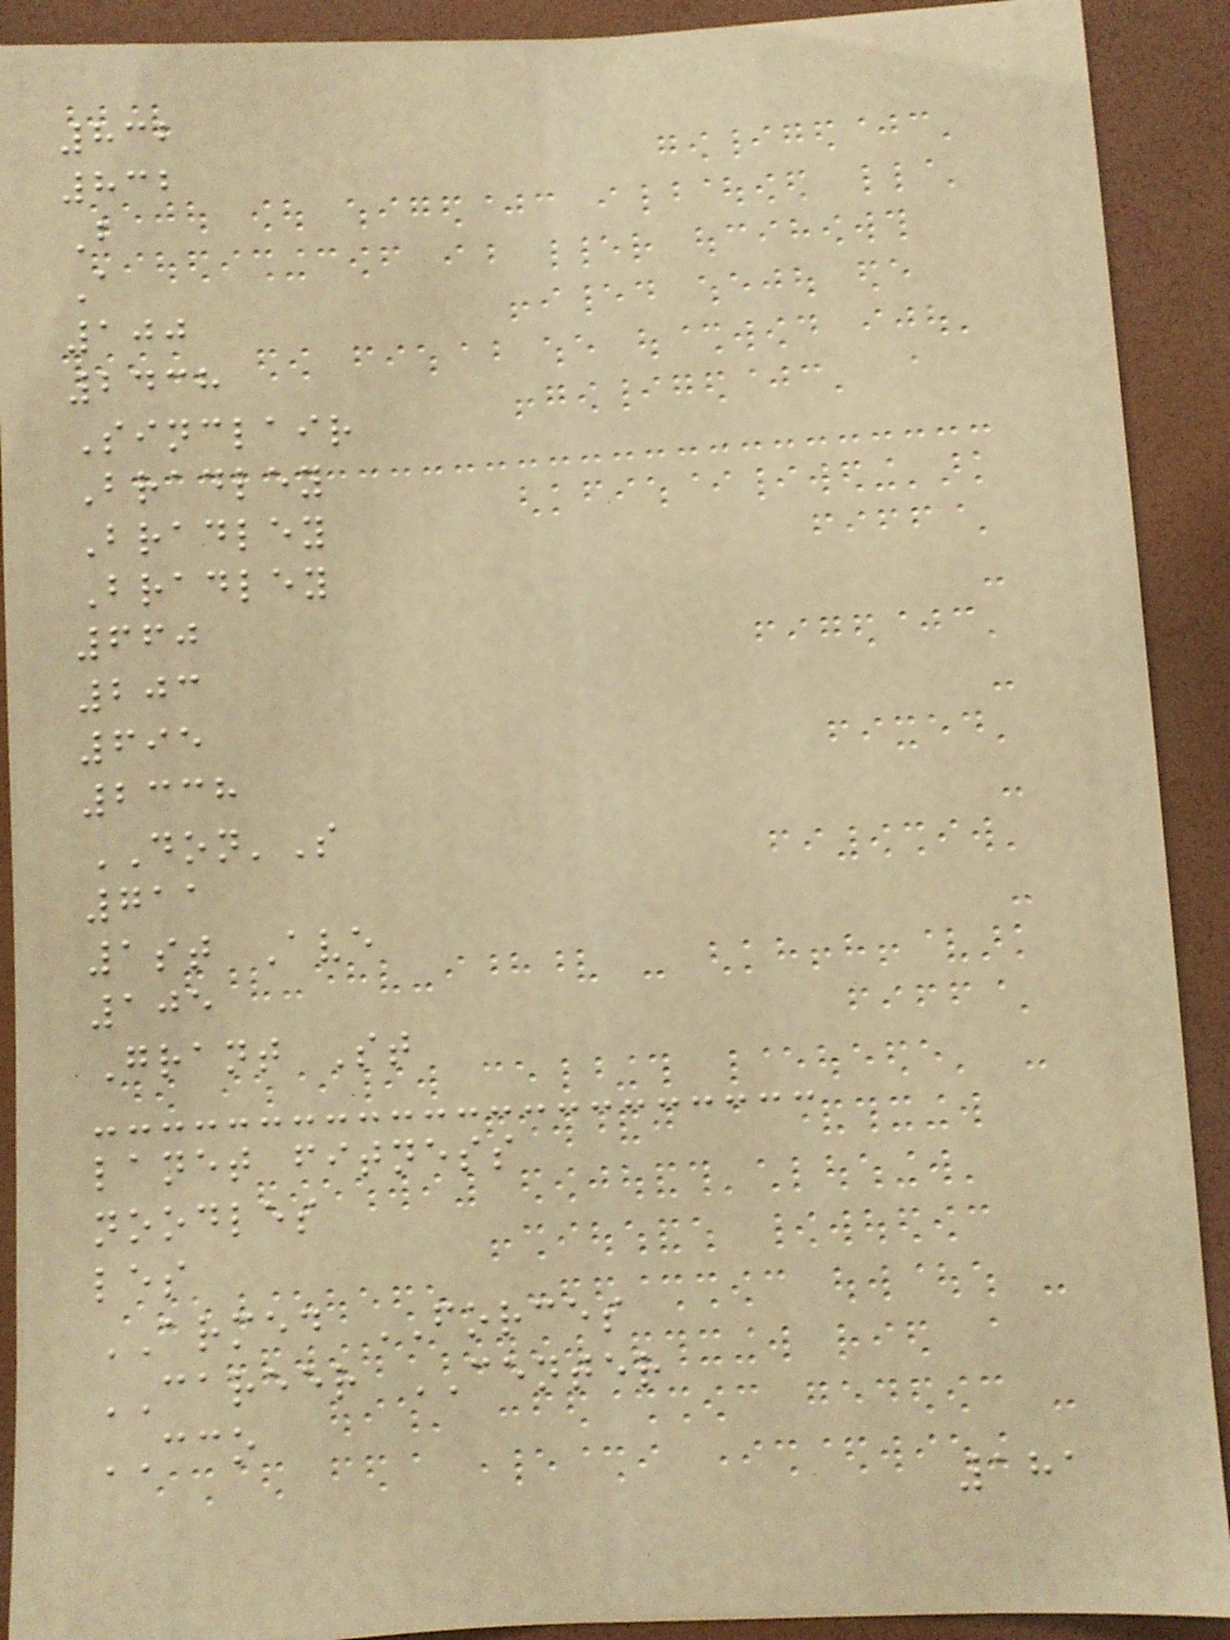832
832
B
A
100
2438
Sinclair
Bradley
Bradley
Bradley
660
203
695
2338
DON'S
711
1st Ave
105
Grant St
lanet fitness
noodles
les
ARMED FORCES
CAREER CENTER
CCO
181
